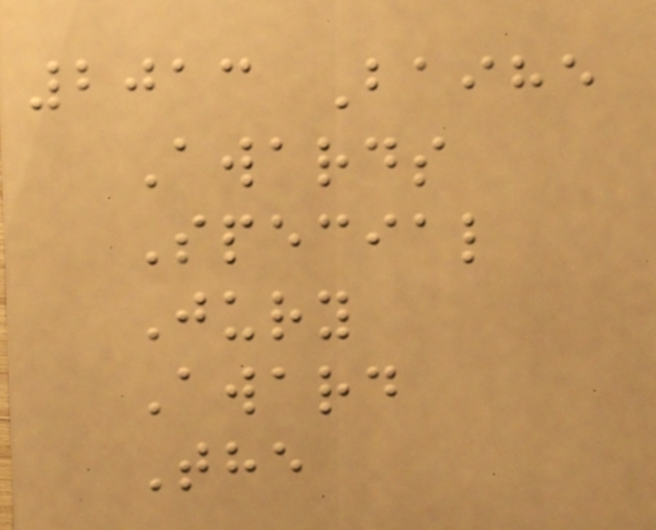2013 Baihe
Awards
Special
Jury
Award
The
